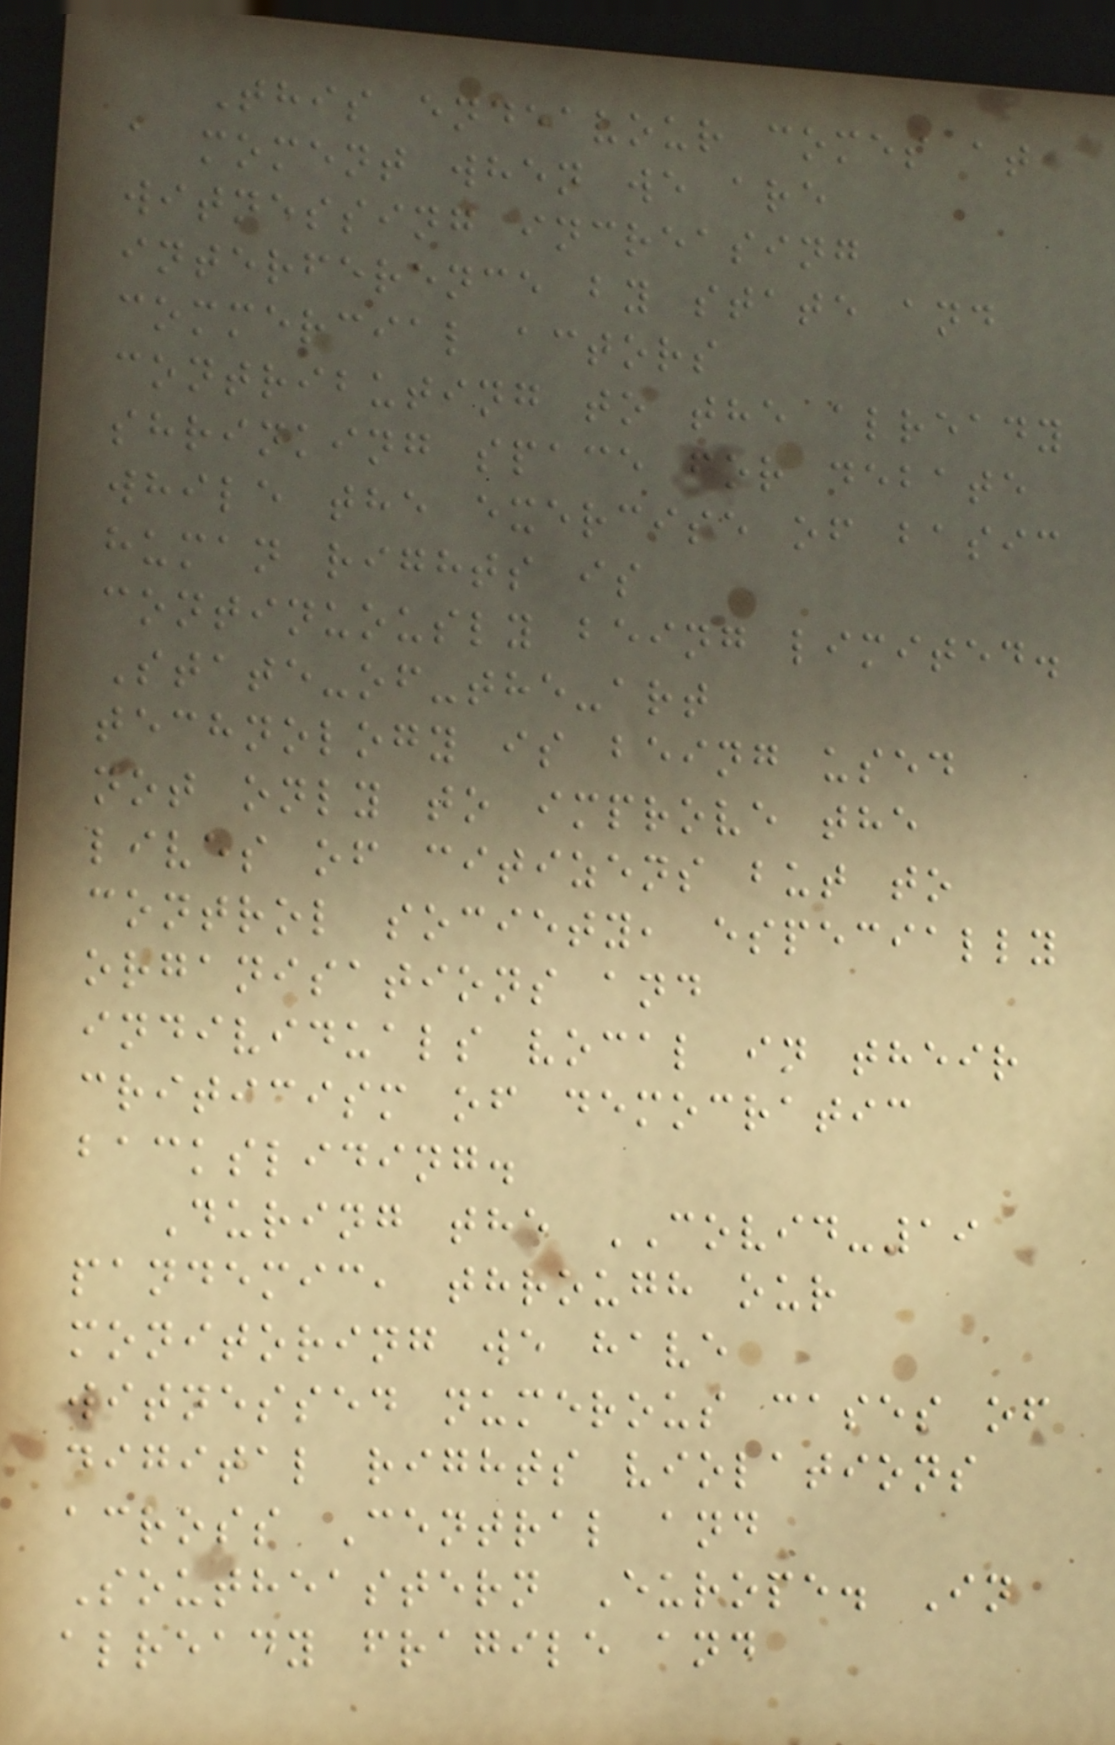This endeavour comes at
a moment when we are
witnessing increasing
interference by state and
commercial actors
contributing to the already
shrinking space for debate
while the exercise of basic
human rights is
continuously being limited.
State-of-the-art
technology is being used
not only to improve the
lives of citizens but to
control society, especially
organisations and
individuals vocal in their
criticism of democratic
backsliding.
During the COVID-19
pandemic, through our
monitoring we have
witnessed numerous cases of
digital rights violations
across Central and
Southeastern Europe. In
already fragile and
